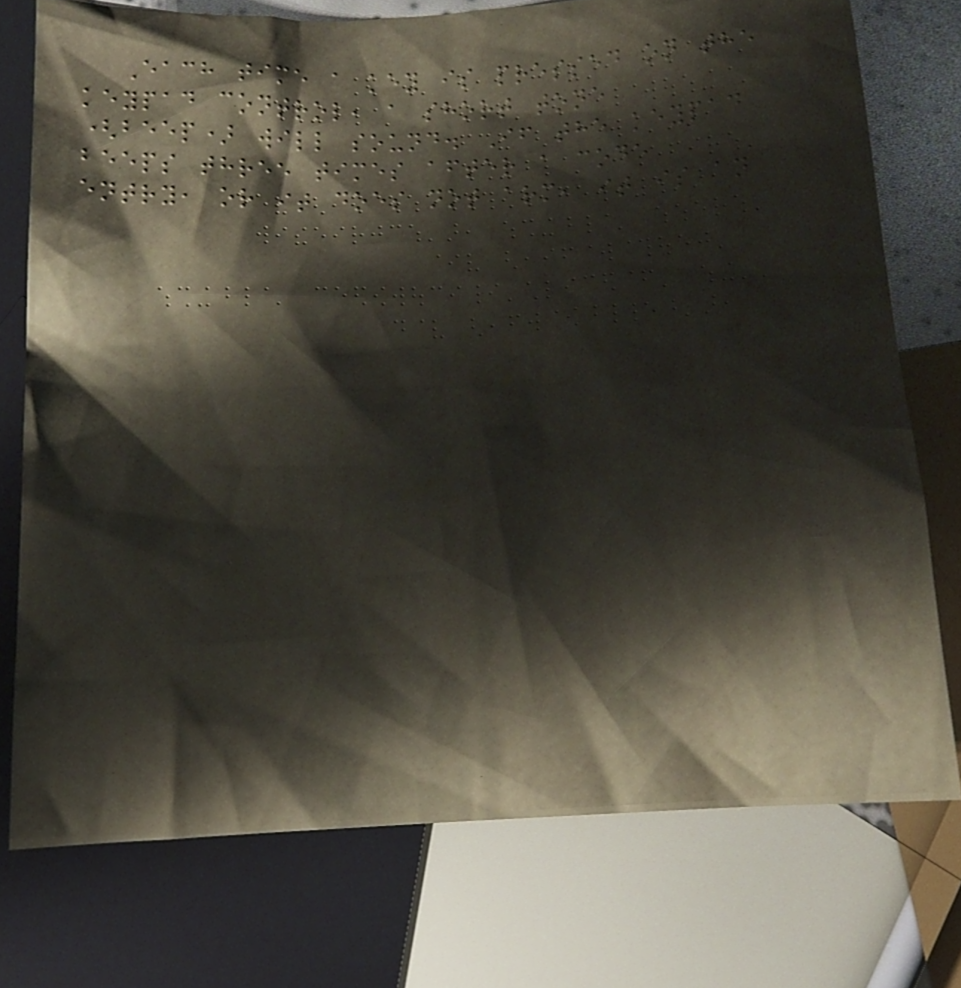Each time a key is pressed on the
keypad control, a short tone
(beep) will sound. If the keypad
beeps three times after a code
entry, or it does not arm, it is an
